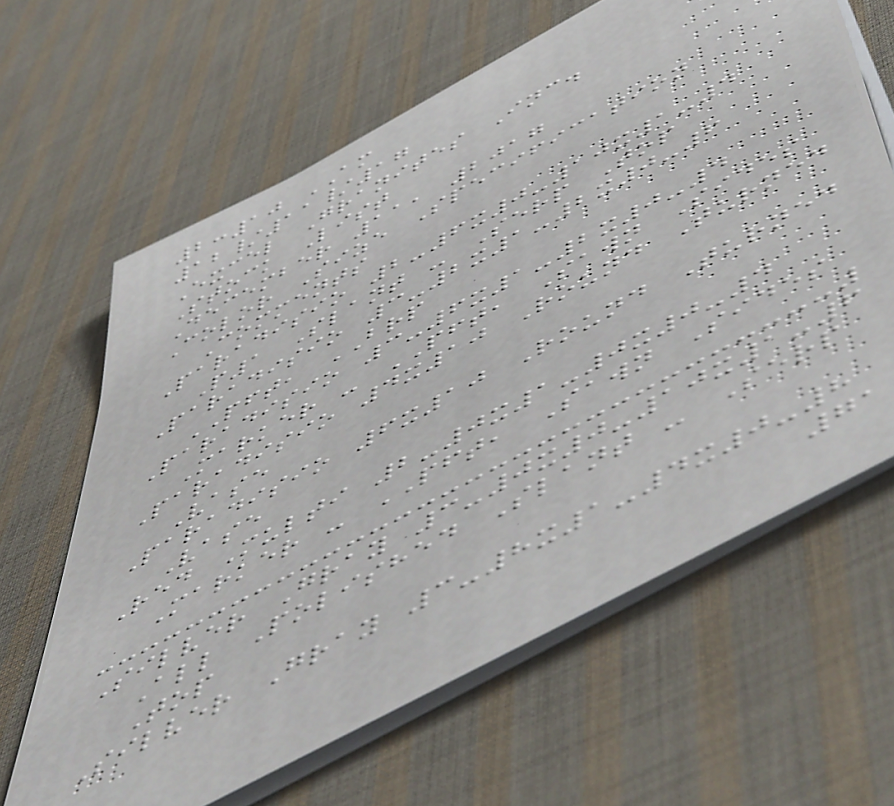2:10 AM
12/11/17
Excel Granites Inc.
Stock List
December 11, 2017
Color Size Specification
Comments
Paradisio 2-6x0-10x1-4
P1 Slant - Serp Top
Paradisio 3-2x1-2x0-6
PFT, BRP
Paradisio 3-6x1-2x0-4
Marker - PFT, Sawn Sides
Paradisio 4x10 Round Turned
Vase
Paradisio 6x10 Round Turned
Vase
Red Multi 2-0x1-0x0-4
Marker - PFT, Sawn Sides
Silver Gray 3-0x0-10x1-6
All Polished Slant - Serp
Top
Silver Gray 3-8x1-4x0-8
71
